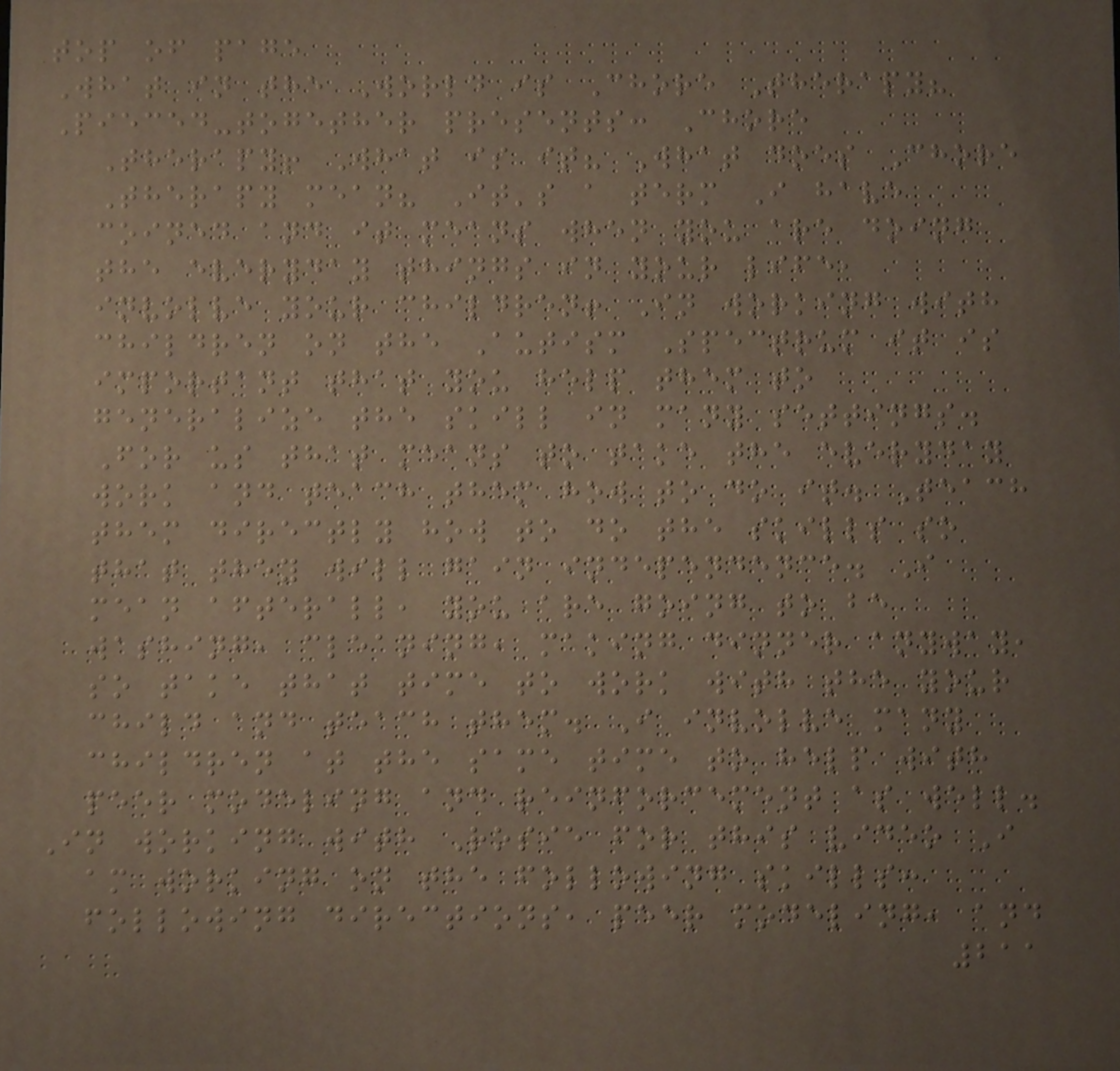top of page
What in the World is Chore Therapy?
Pieced-together presents: Chore
Therapy! What is it? What does Chore
Therapy mean? It's a term I have
coined and it means when you are doing
the everyday things in your life,
involve your children! In working with
children on the Autism Spectrum it is
important that you help them to
generalize the skill in many settings.
For us that means to take the everyday
work and teach them how to do it. Teach
them directly how to do the skills so
that they will gain independence. I
mean afterall, you are going to be
washing, cleaning, making dinner anyway,
so take that time to work with the your
child and teach them. I involve many
children at the same time to help with
peer modeling and reinforcement as well.
In working with Rosie for this video I
am working on the following skills:
following directions, peer modeling, and
211
